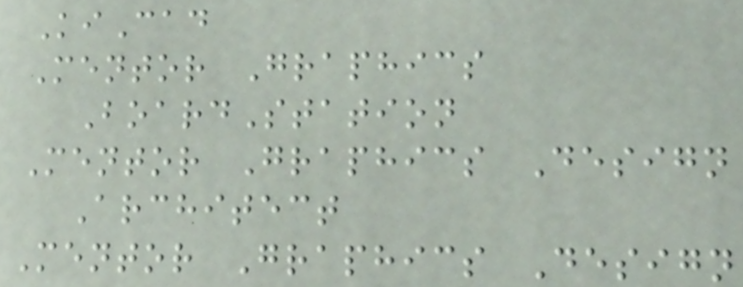KiCad
Mentor Graphics
BoardStation
Mentor Graphics Design
Architect
Mentor Graphics Design
